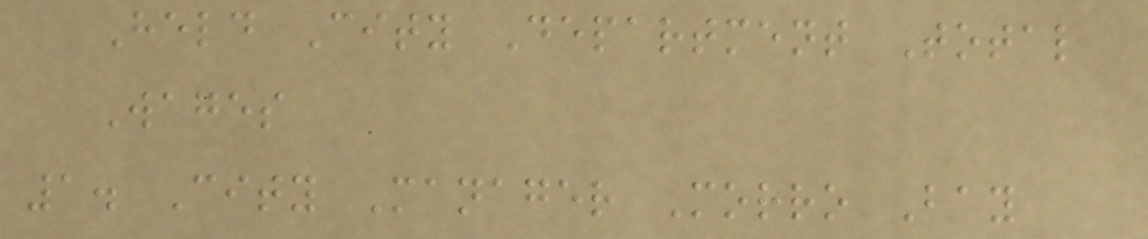Held City Department Total
Wages
1. City Manager Morro Bay
